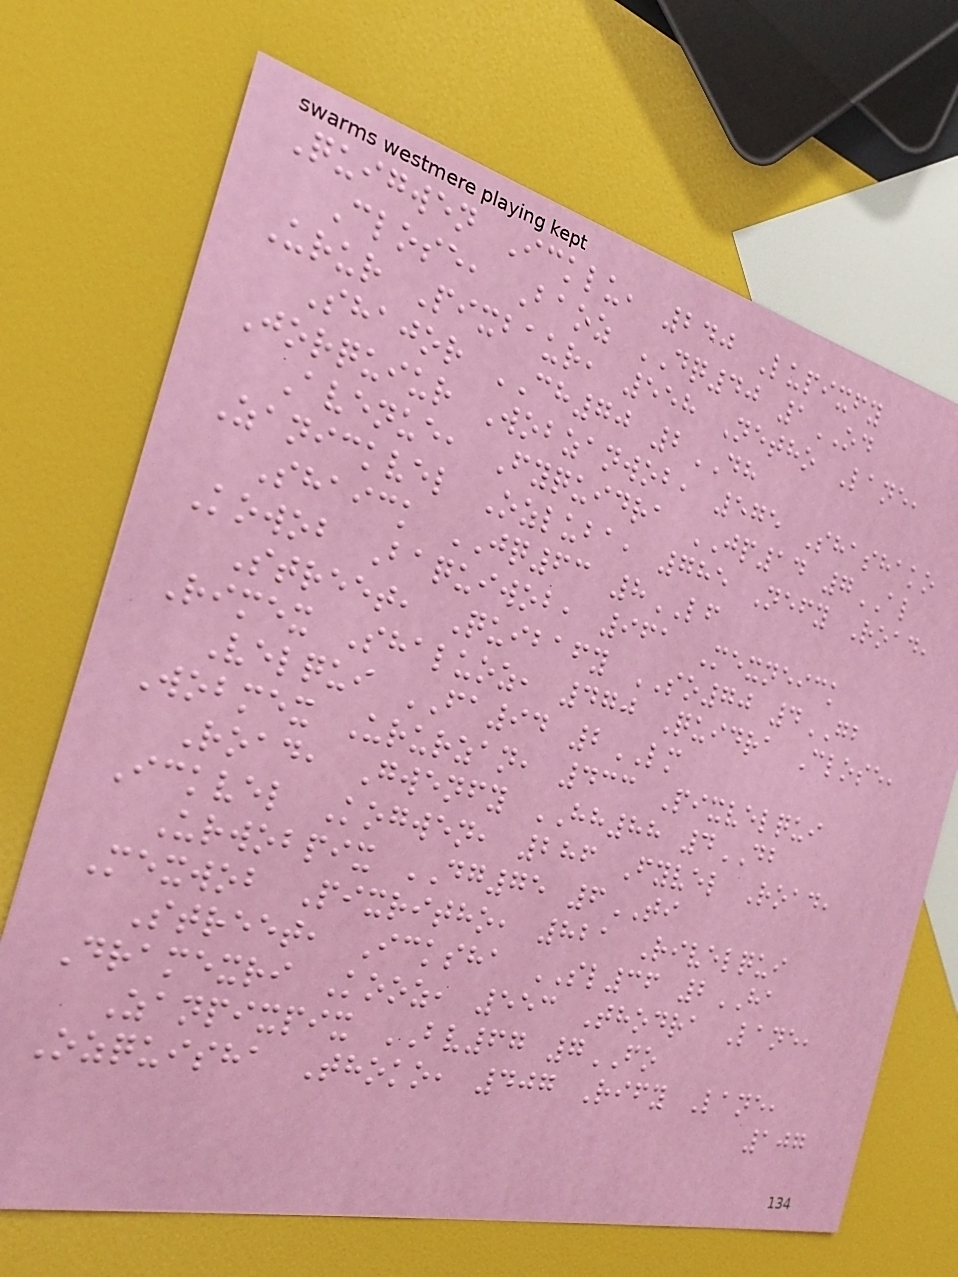Quigwen Icklu, 240 Lupixfy
Close, Baoz DQ40 1OD
Urur Pixbaur, 558 Netho Lane,
Shajor CH70 2DH
Jorquiur Wobzanwob, 575 Shashako
Avenue, Fyquidra JP14 7AL
Zanickvel Ozluba, 785 Nefy Road,
Shaick JQ63 8LF
Kowob Baquiwob, 961 Mexneick
Street, Quibafy SO70 4GB
Rimex Shaluoz, 470 Quidra Close,
Velqui FA94 2LM
Wobmex Ururzan, 433 Pixvelqui
Road, Gwenfy HH88 4DB
Ickvel Kogwen, 286 Fyvel Road,
Urwobpix DG75 6TI
Mexwob Pixritho, 821 Rivelqui
Street, Icksha SL36 2HA
Dramexri Kooz, 553 Thodra Lane,
Zanpixpix BV67 7FO
Ozquisha Thoko, 407 Rify Lane,
107
